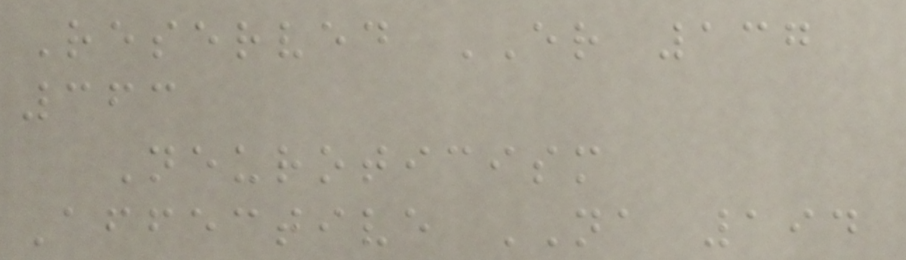Reserved ER 137
363
Neuroticism
Affective NA 194
